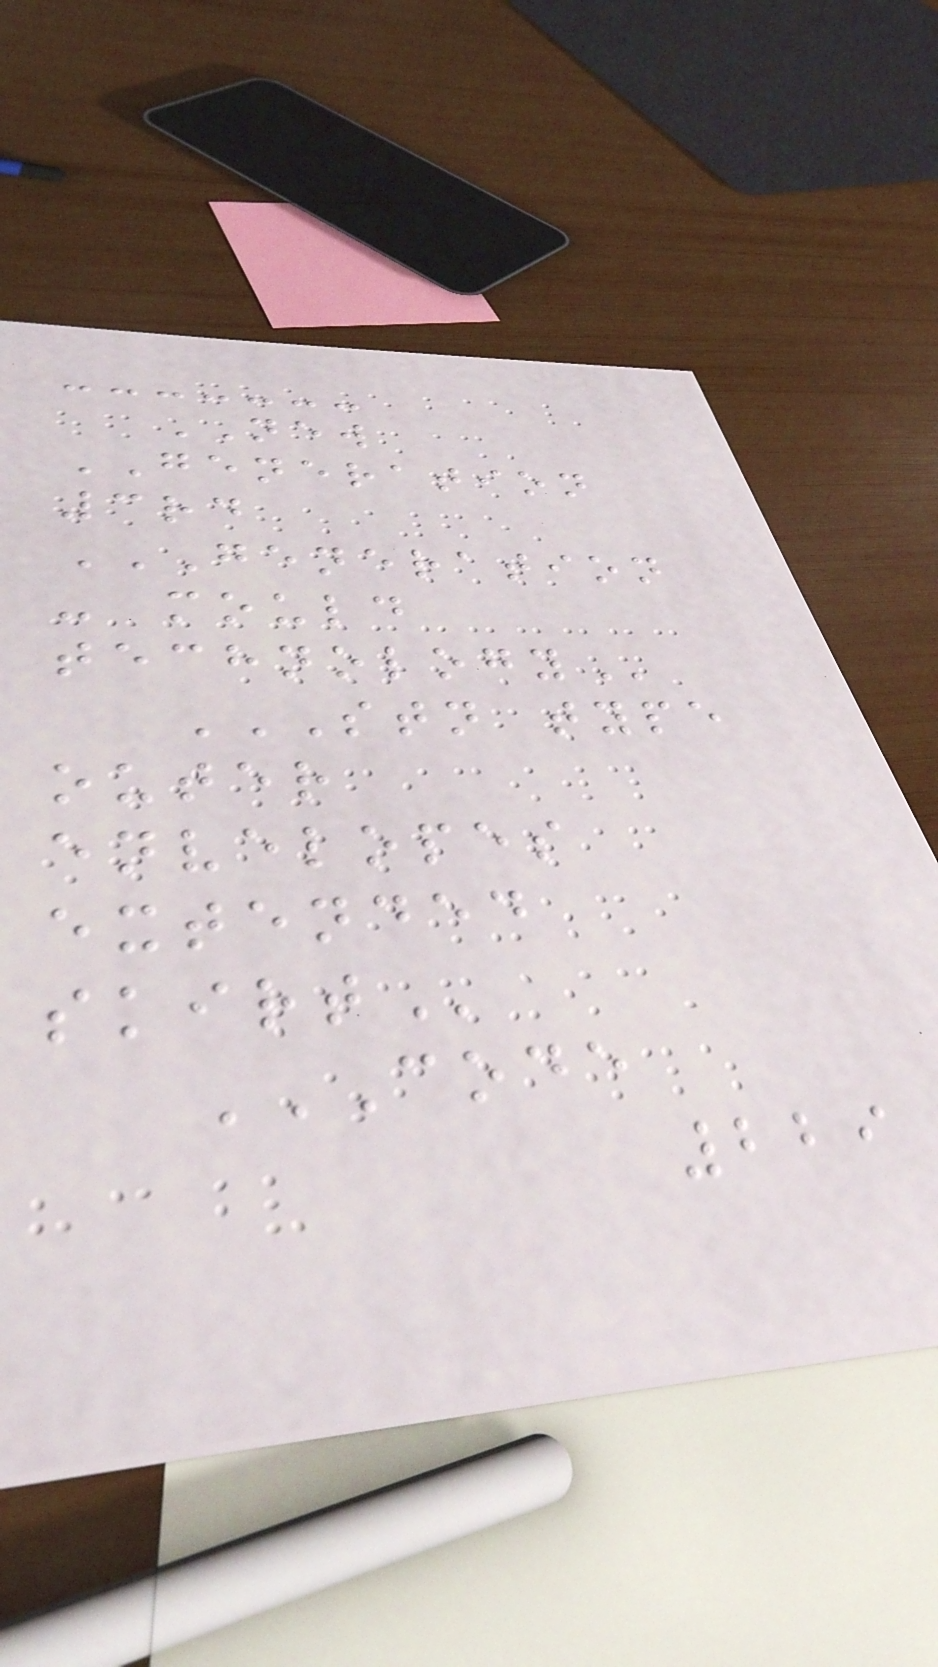NEW
GENERATION
3rd
GENERATION
- MOULD
TECHNOLOGY
STN TYPE
OUTER
ENVELOPES
EXTENDED
SKIRT
CODE
229
